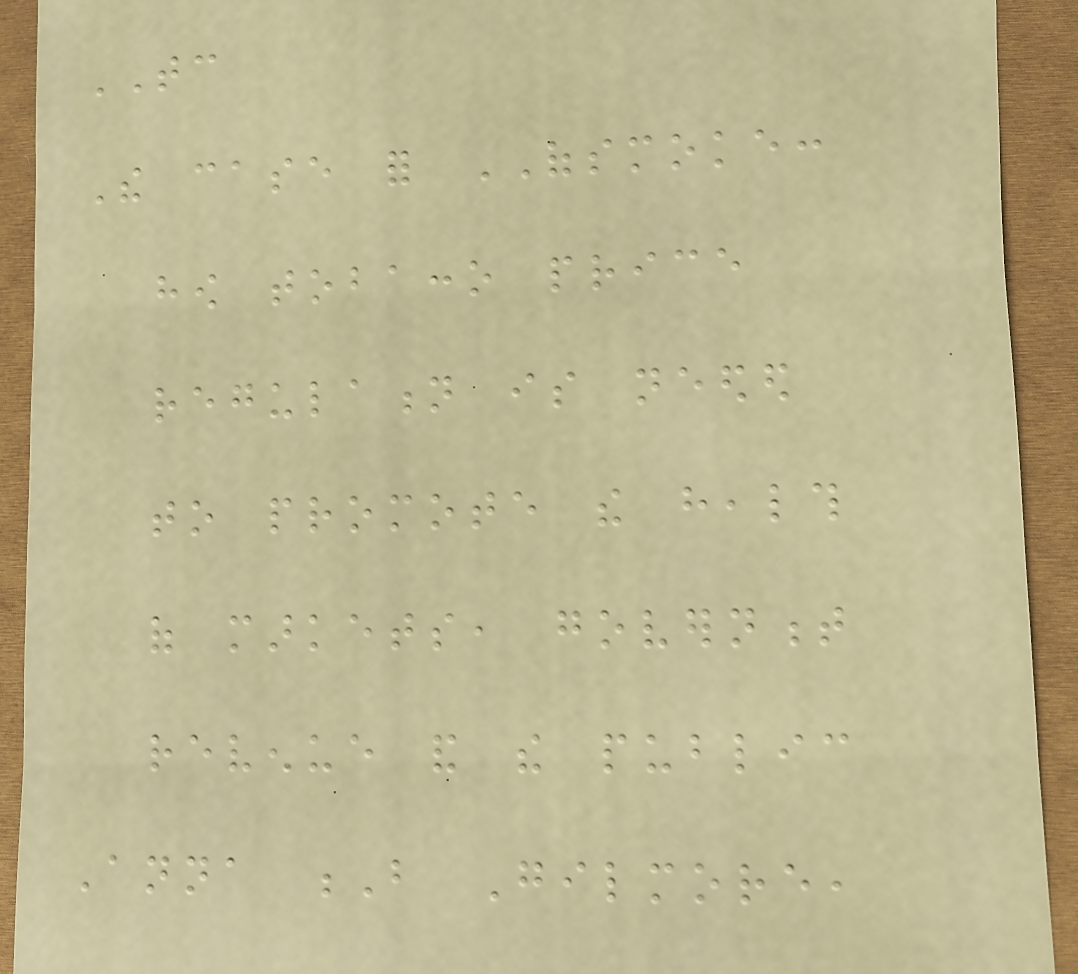TC
The case for OFSMOKE:
how tobacco price
regulation is needed
to promote the health
of markets, government
revenue and the public
Anna B Gilmore,
